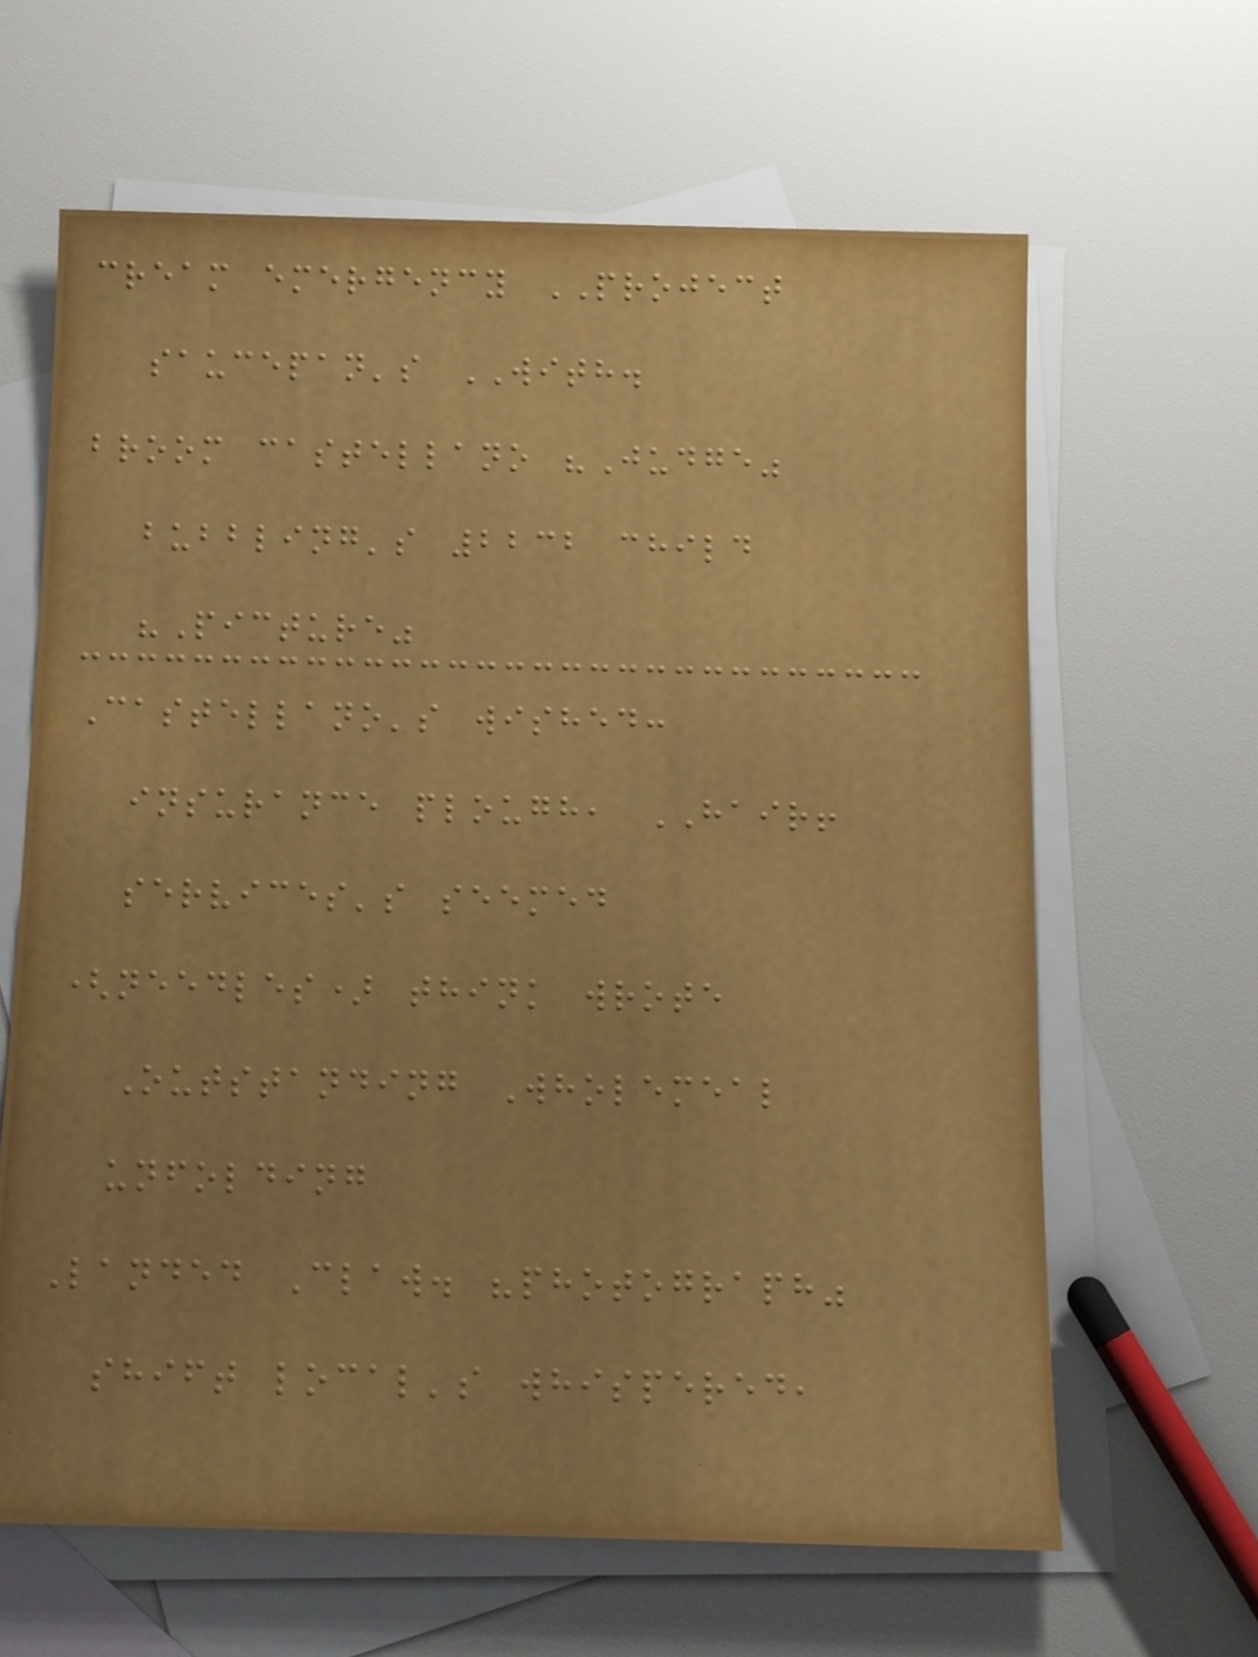cream emergency PROJECT
saucepan's WITH.
broom castellano "Judge"
bubbling's 2232 child
"Picture"
Castellano's wished:
insurance plough, HAIR!
services's seemed
(needles) think wrote
Outstanding Wholemeal
unfolding
Landed Claw. "photograph"
shift local's whispered,
